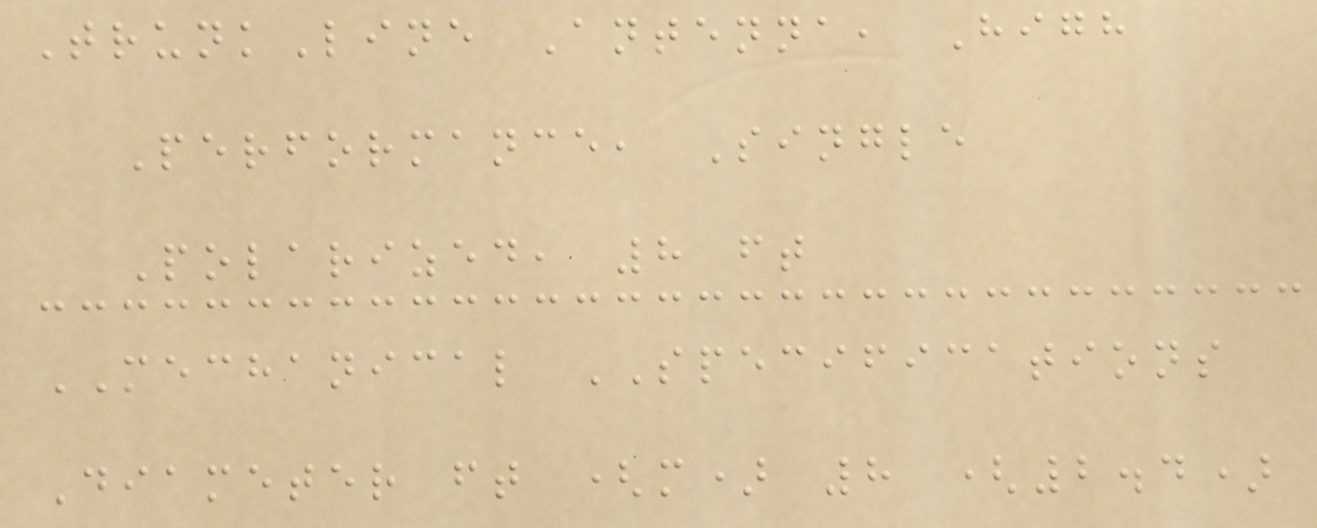TrunkLine Antenna, High
Performance, Single
Polarized, 8 ft
MECHANICAL SPECIFICATIONS
Diameter ft (m) 8 (2.4)
